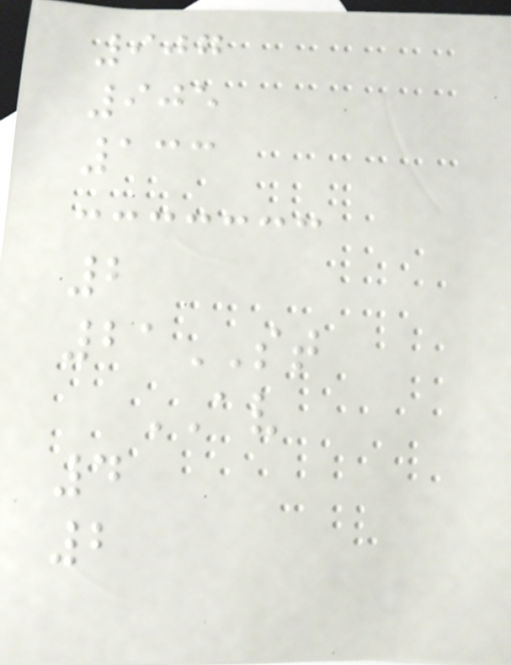907
905
133
2
21ST
AV
4
2
